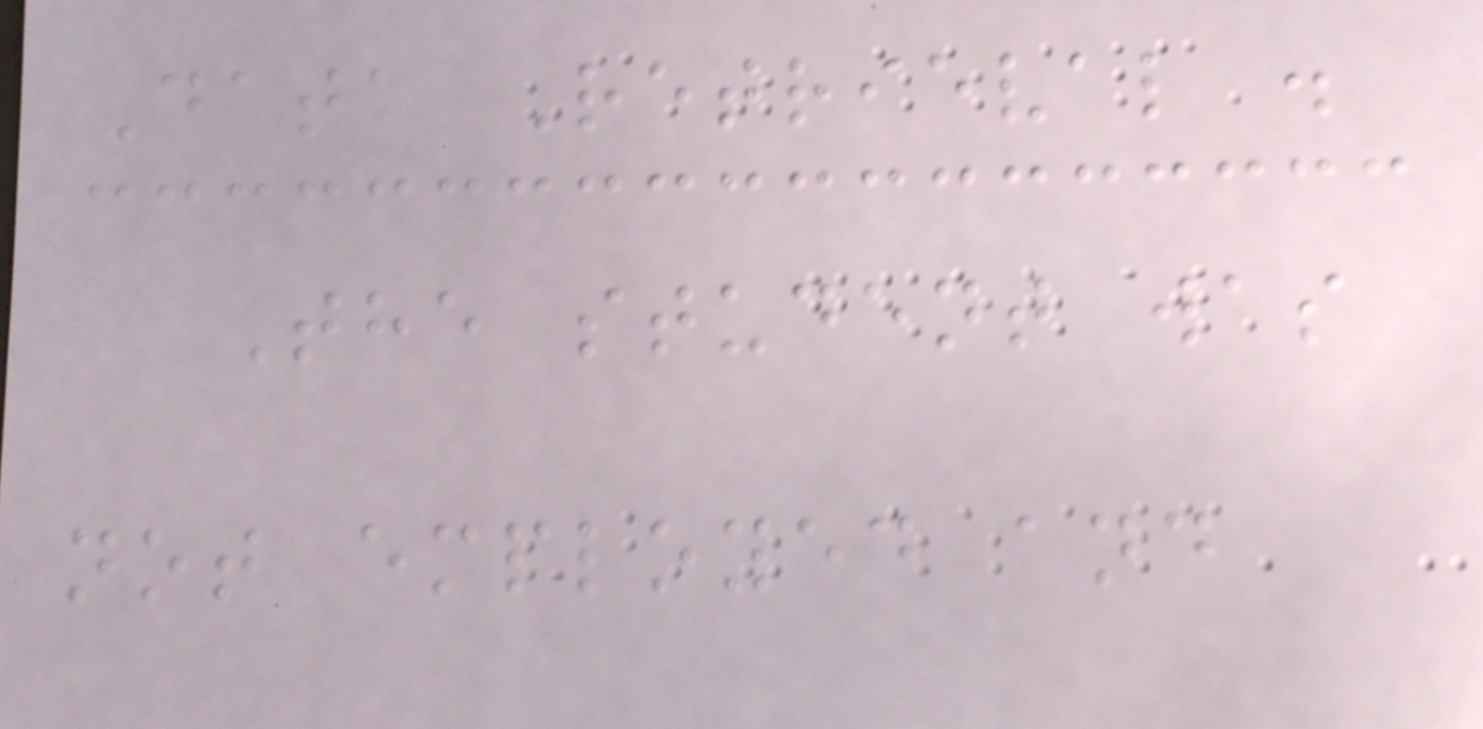Data Retrieval .
The student was
not employed and
